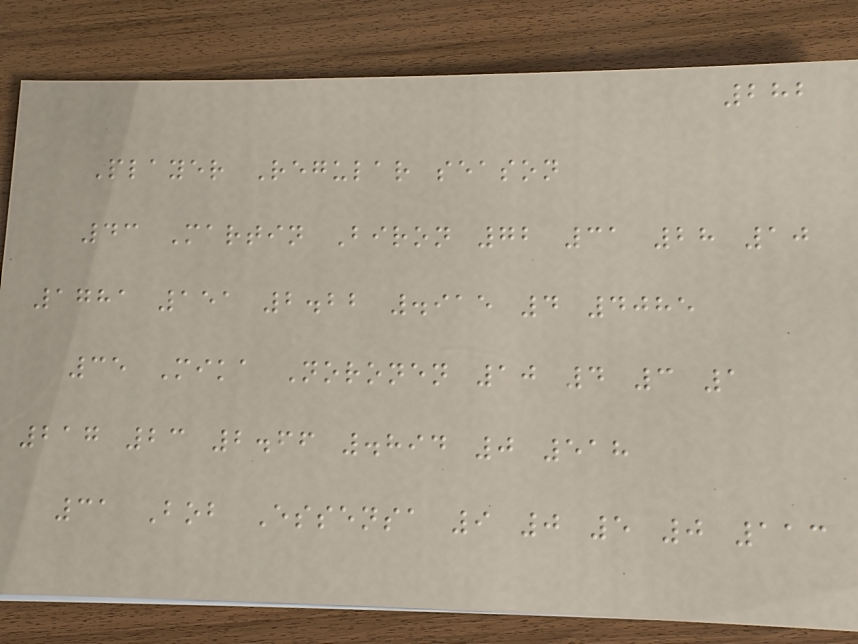282
Player Regular season
43 Martin Biron 72 31 28 10
1781 151 2.22 .915 4 4085
35 Mika Noronen 10 4 3 1
217 23 2.66 .894 0 518
31 Bob Essensa 9 0 5 0 113
